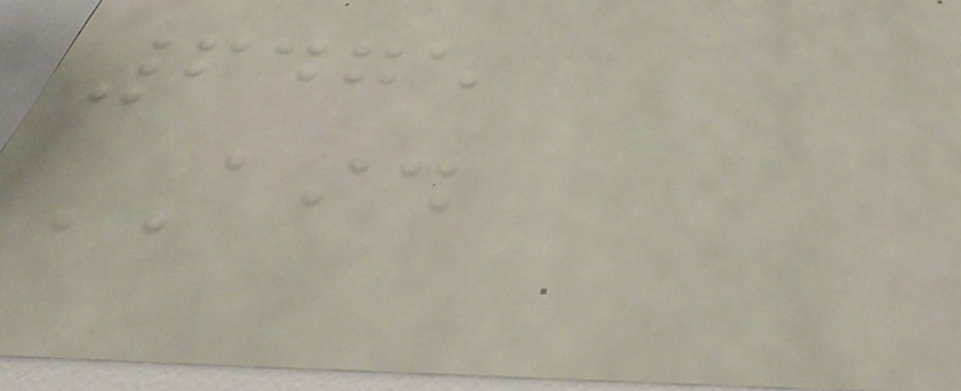6475
AID
